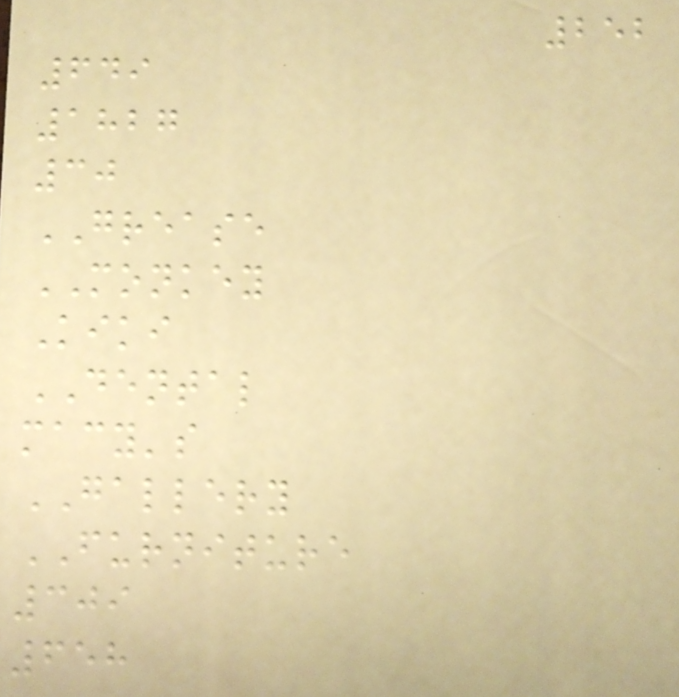252
649
1827
30
GREASE
MONKEY
Kiki
DENTAL
macy's
GALLERY
FURNITURE
309
658
